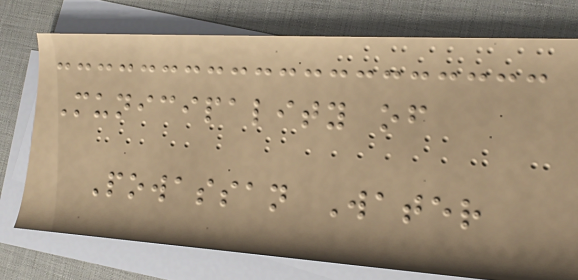Municipality of
Powassan Water
